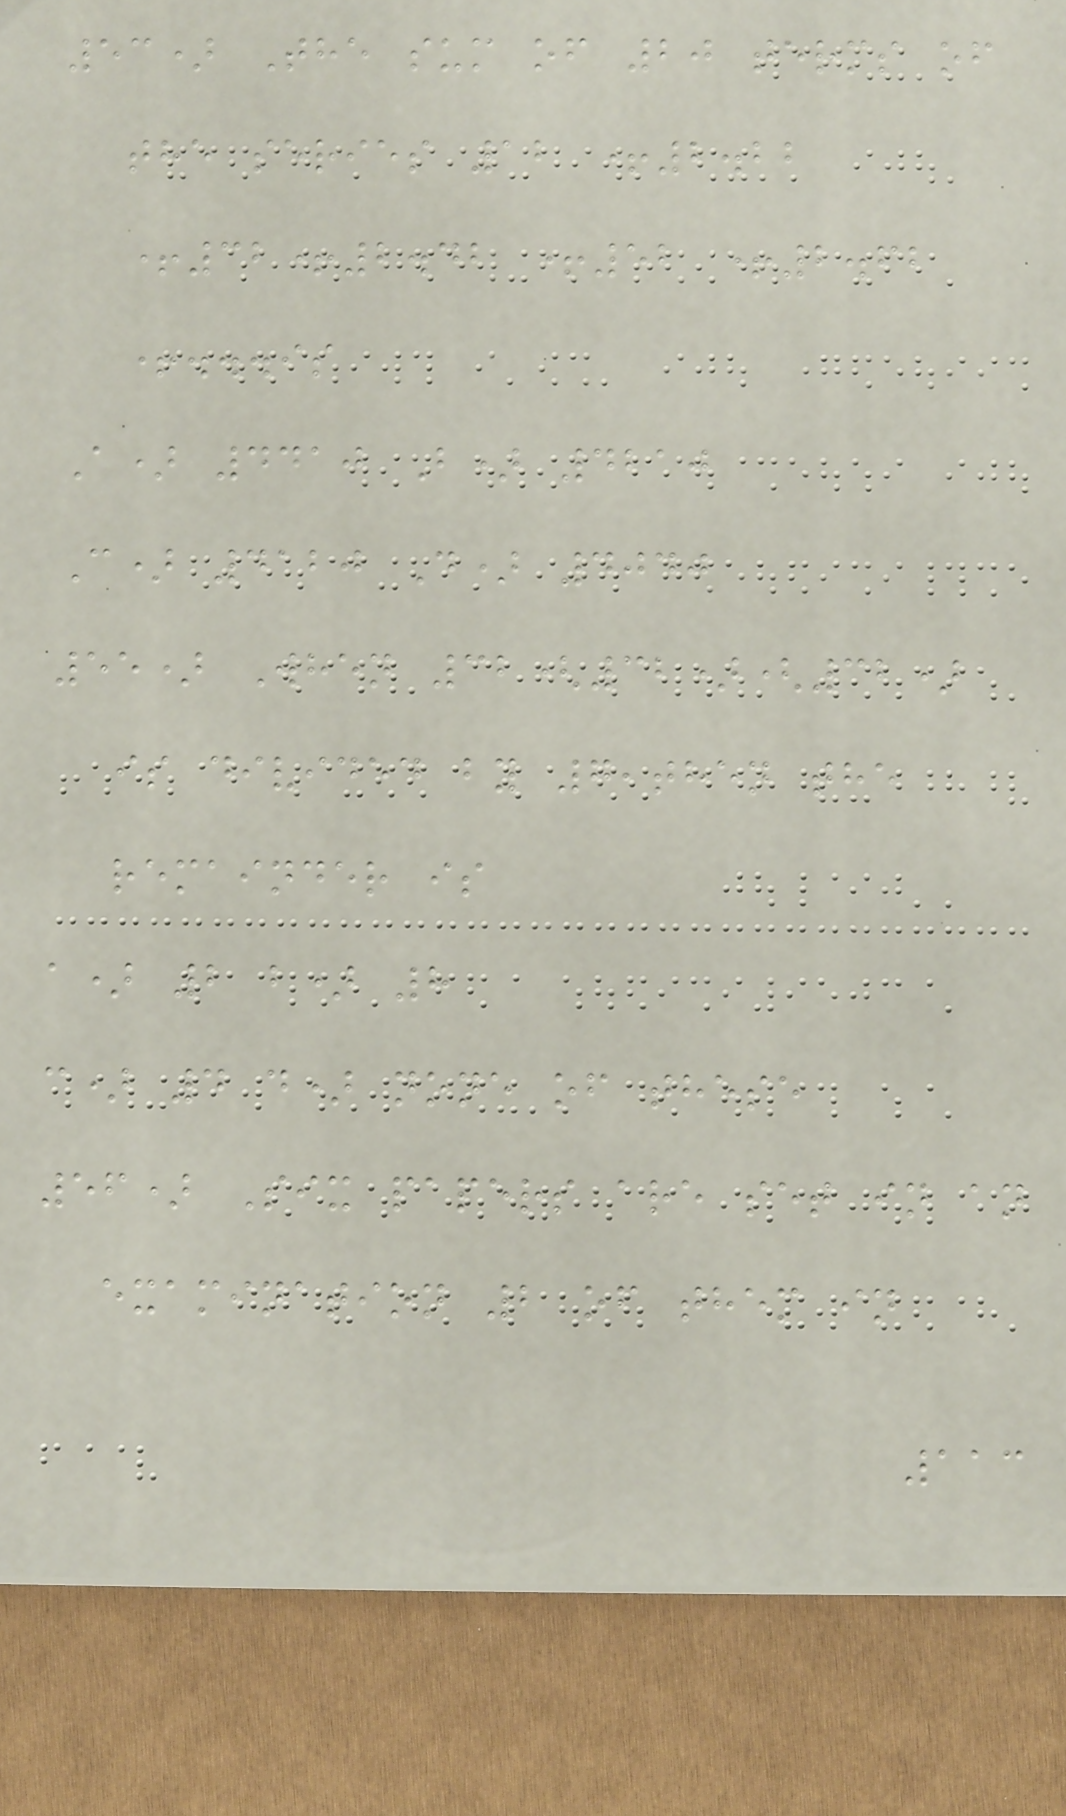53) The sum of 20 terms of
the series 12 +2.22
+32+2.42 +52 +2.62
+...is
A) 4410 B) 4210
C) 4120 D) 4040
55) When 32(32)(32)
is divided by 7,then the
remainder is
a) 2 b) 8
c) 4 d) none of these
56) Six papers are set in an
examination 2 of them in
113
